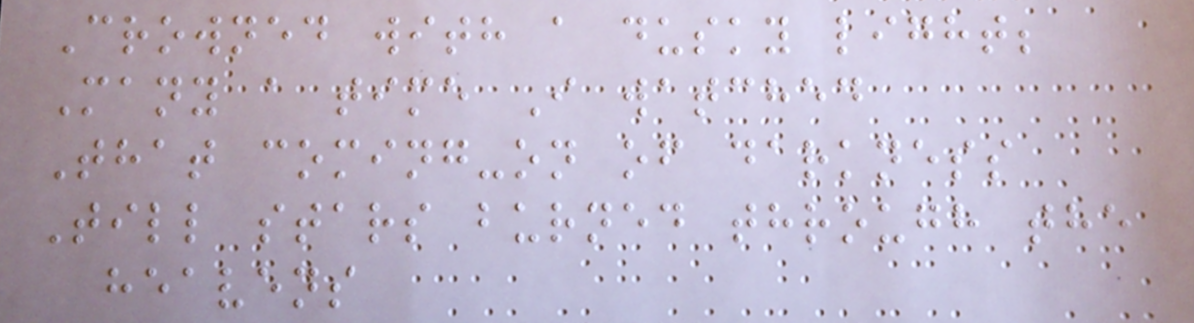Crowned with a dusky light;
Many a time I watched
That coming-on of darkness
Till stars burned through the
heavens
